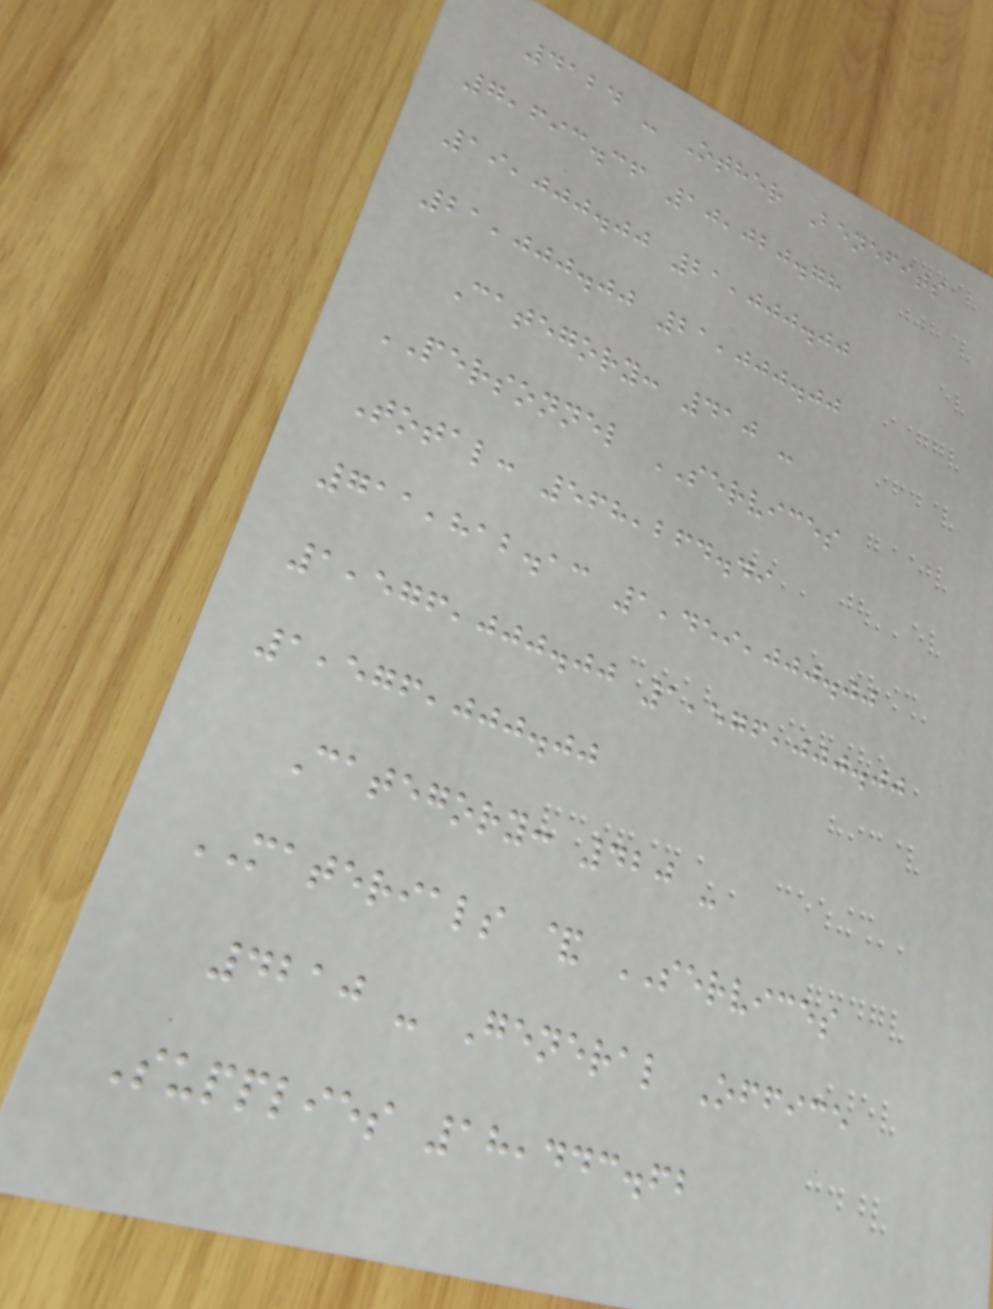4124 - Other Benefits
7,693.36 10,020.78
19,000.00 21,000.00
21,000.00 21,000.00
Category: 410 -
PERSONNEL SERVICES
Total: 568,264.49
711,812.13 1,459,000.00
1,576,000.00 1,576,000.00
1,576,000.00
Category: 420 -
MATERIALS & SERVICES
4210 - General Office
Supplies 18,443.62
